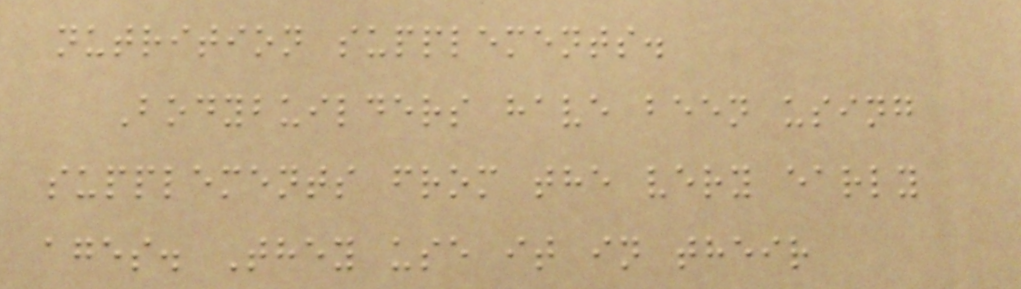nutrition supplements.
Bodybuilders have been using
supplements from the very early
ages. They use it in their
